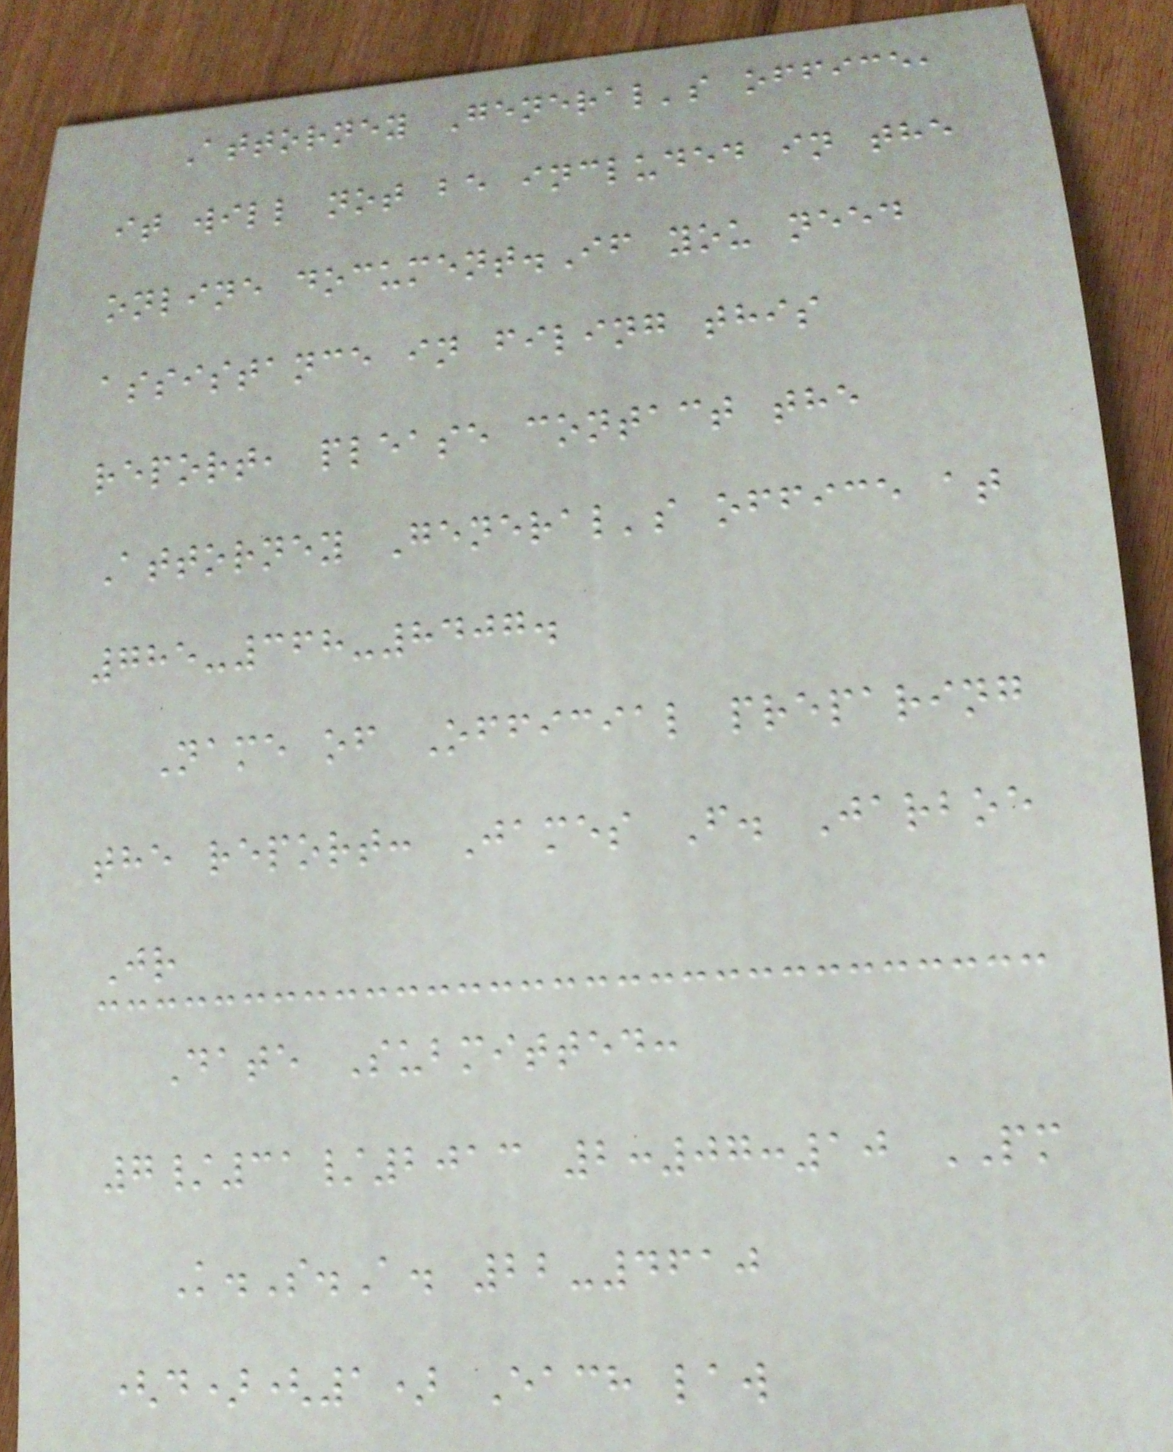Attorney General's office,
it will not be included in the
online document.If you need
assistance in filing this
report, please contact the
Attorney General's office at
785-368-8407.
Name of Official preparing
the report: James F. Jarboe
Jr
Date Submitted:
7/31/2013 2:07:10 PM
K.S.A. 22-4610
(d)(1) Each law
